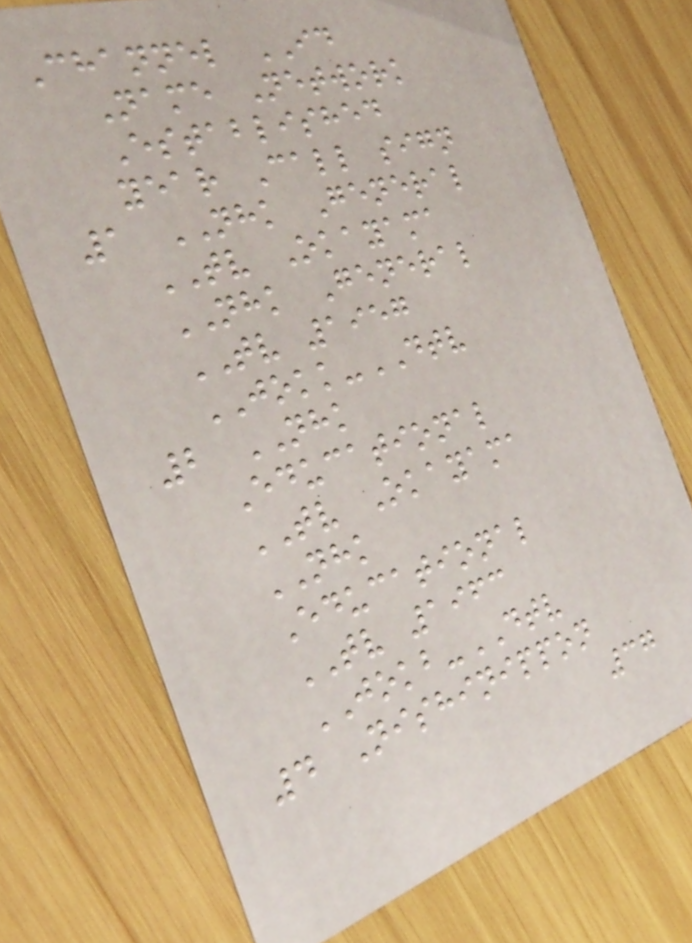Channel ID
Name Network
Established
year Call sign
1 NHK General
TV Okayama
NHK General
TV 1957
JOKK-DTV
2 NHK
Educational
TV Okayama
NHK
Educational
TV 1963
JOKB-DTV
4 Nishinippon
37
